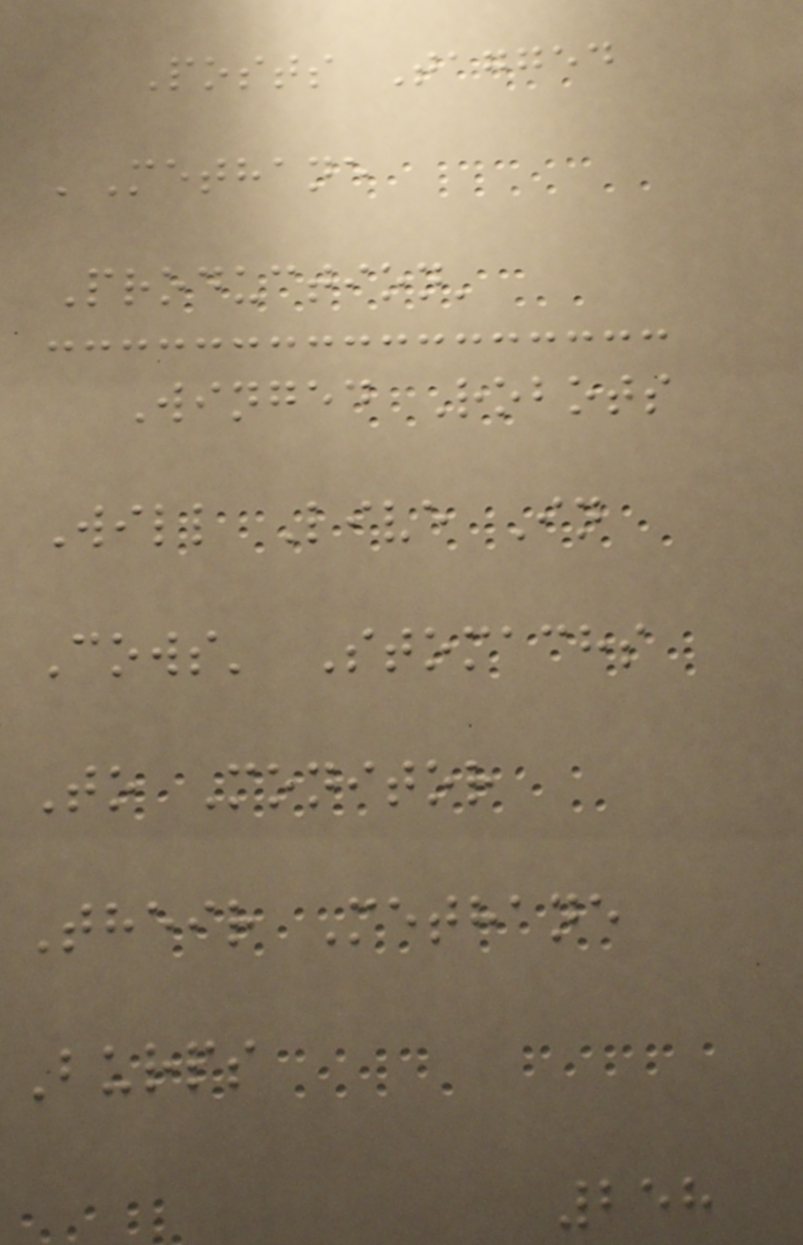Posts Tagged
'Methane
Production'
Winged Robots
Will Live In
Cows' Stomachs
To Monitor
Their Methane
Burps
258
